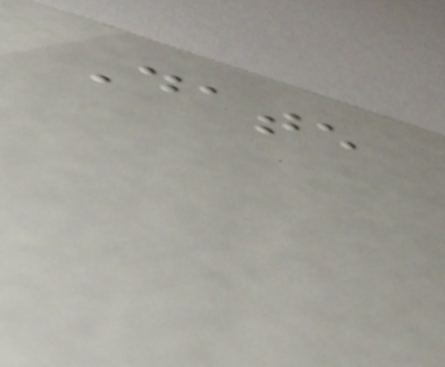Date
